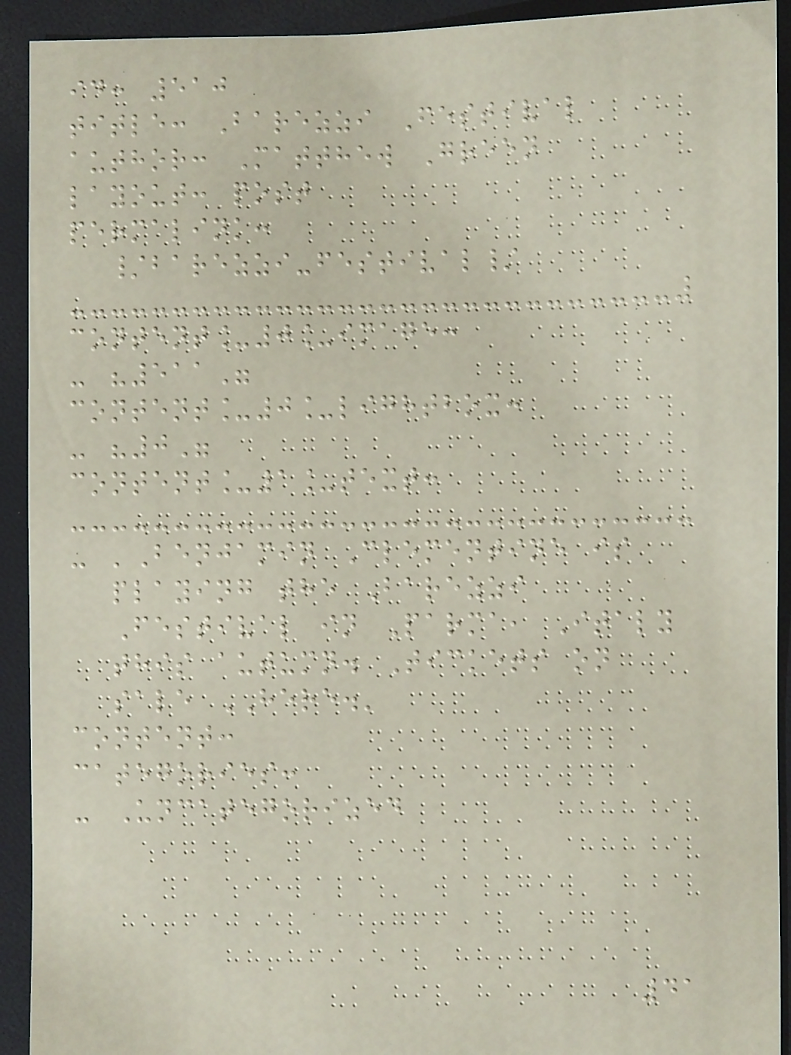id: 510
title: Barezzi Festival
author: Matthew Green
layout: post
permalink:
/barezzi-festival/
content_0_image:
- "511"
content_0_lightbox:
- "0"
content_1_text:
- 'Benjamin Clementine is
playing the Barezzi
Festival in Parma, Italy
this autumn. Tickets on
sale HERE.'
content:
categories:
- Uncategorized
41
